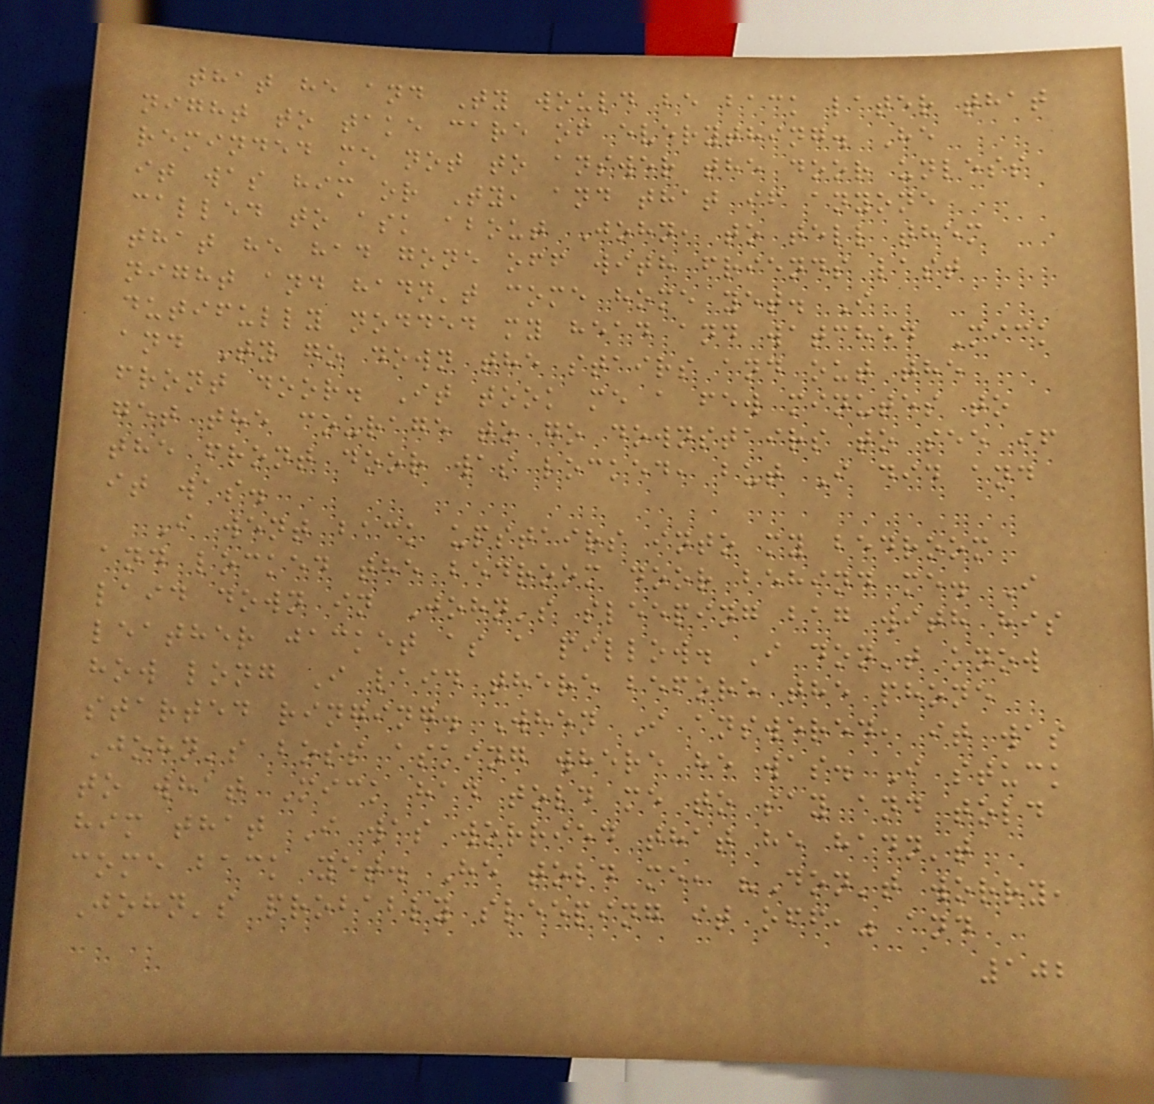that he and Ty would be back later that
night to take care of everything. He
reminded me not to answer the door unless
it was him or Ty, and that if anyone
called to ask about John, to tell them
that he had gone off with friends last
night and hadn't come home yet. I
dutifully nodded my head and watched Mick
and Ty go down the stairs and out the
front door. It took me a few minutes to
get the courage to go downstairs to see if
the front door was locked, but I did and
it was.
I went back upstairs into my bedroom
and locked the bedroom door behind me. I
laid down in John's sleeping bag with his
leather jacket as a pillow. I don't know
how long I laid there before the phone
started ringing. When I answered, it was
John's boss asking where he was. I stuck
to what Mick had told me to say and told
him that I was worried that he hadn't
come back yet. He told me, "Don't worry,
John's probably sleeping it off," and
102
